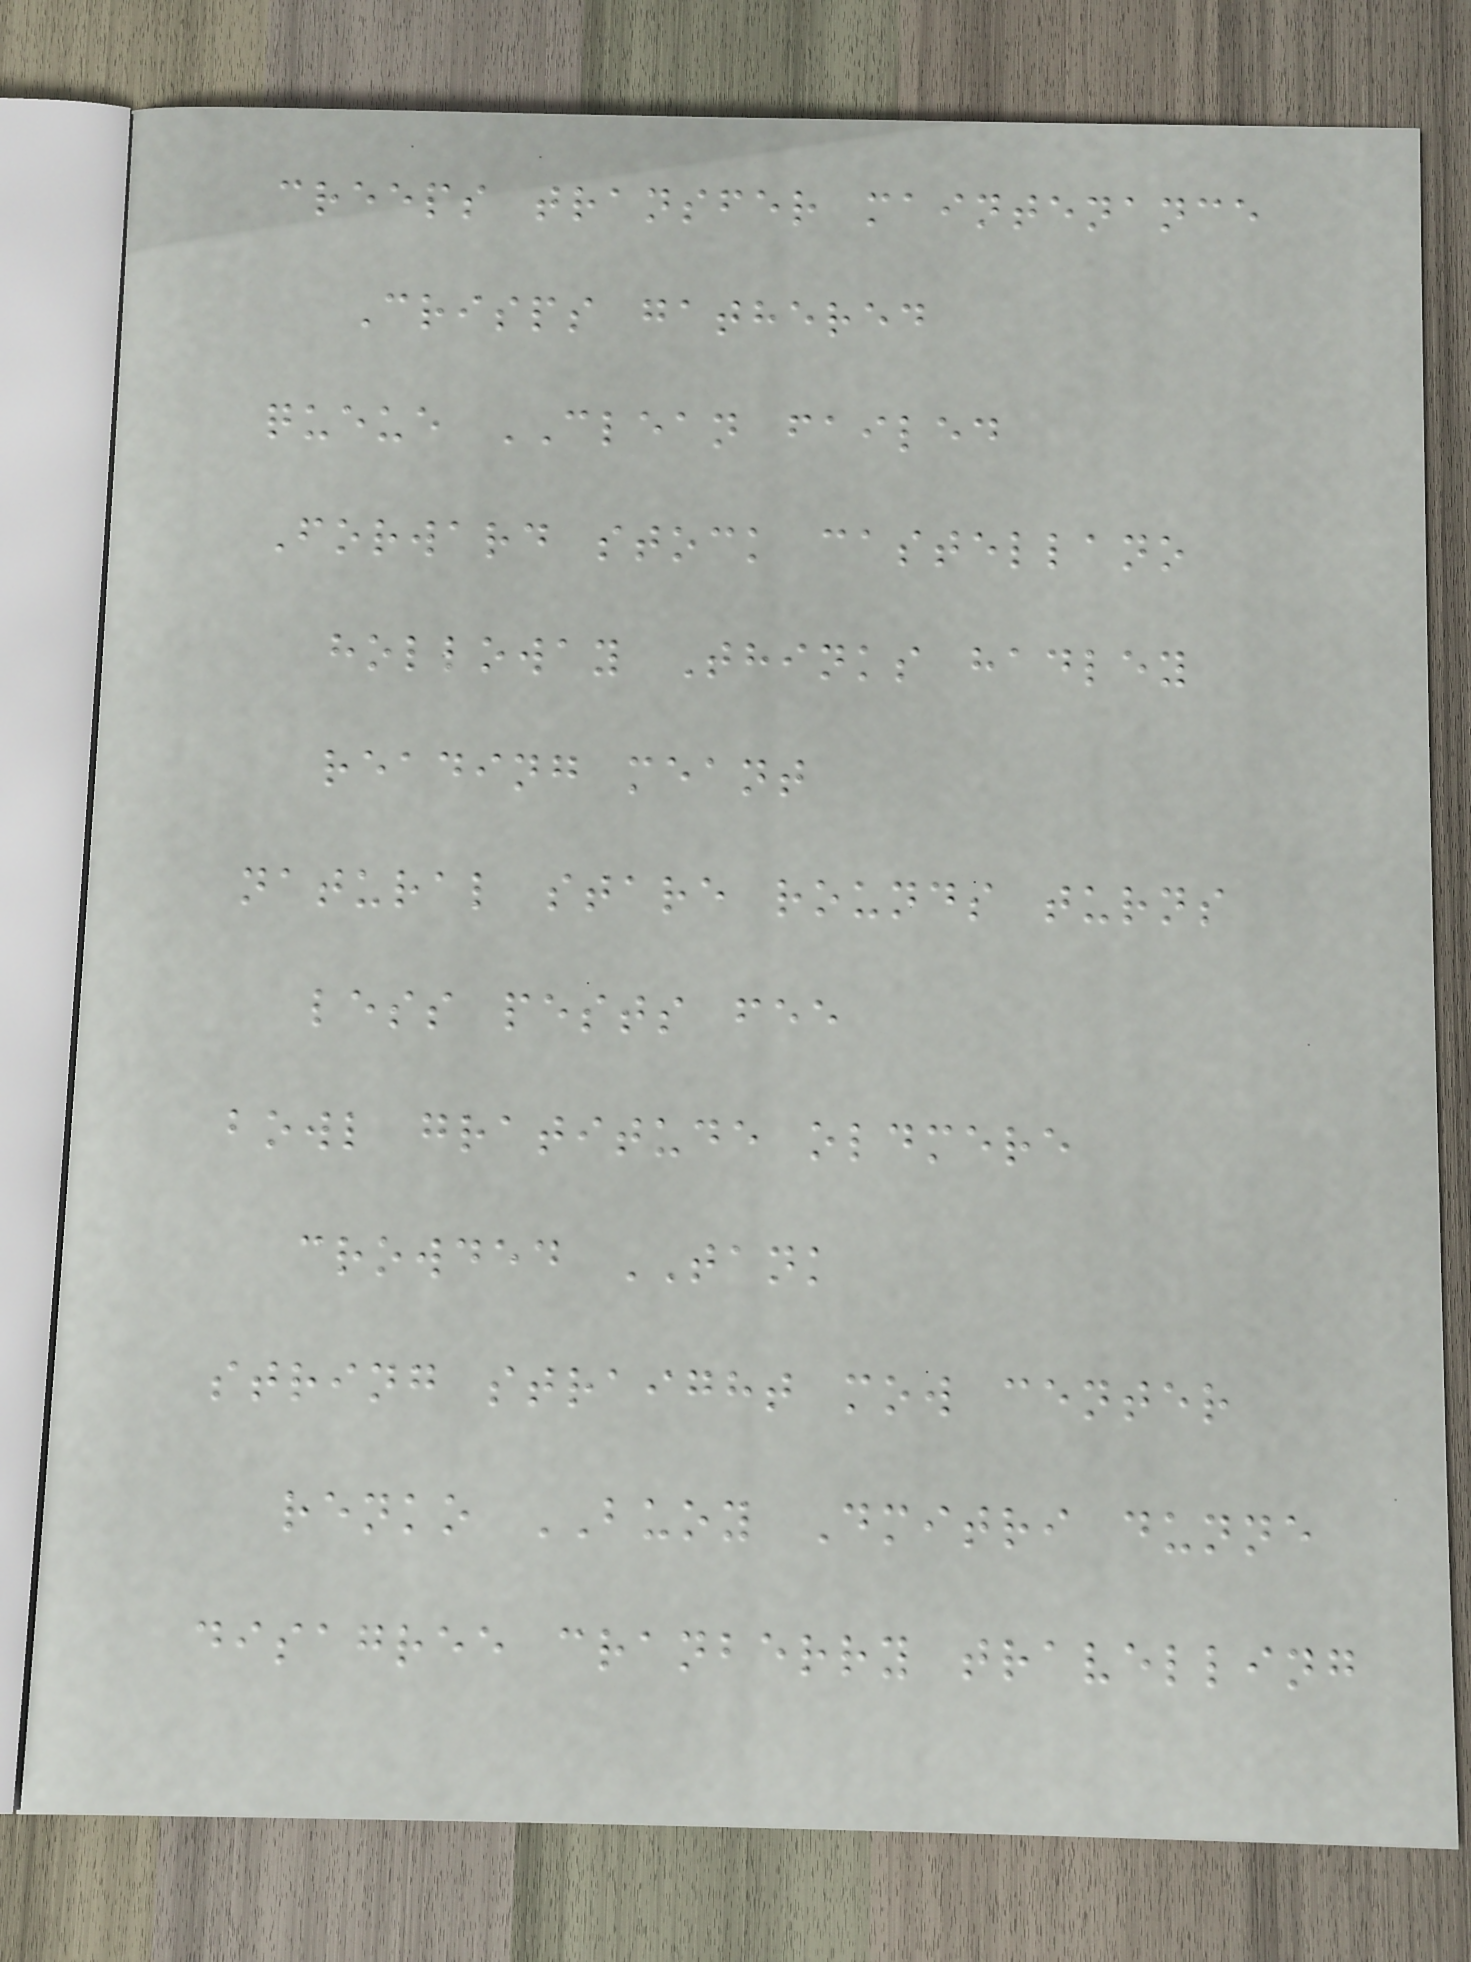creeps transfer maintenance
Crisps gathered
queue CLEAN failed
Forward stock castellano
holloway Thinks hadley
reading meant
natural stare rounds turns
less pests fee
bowl gratitude oldmere
crowded TANK
string straight mow center
renko BUOY Dmitri dunne
disagree cranberry travelling
